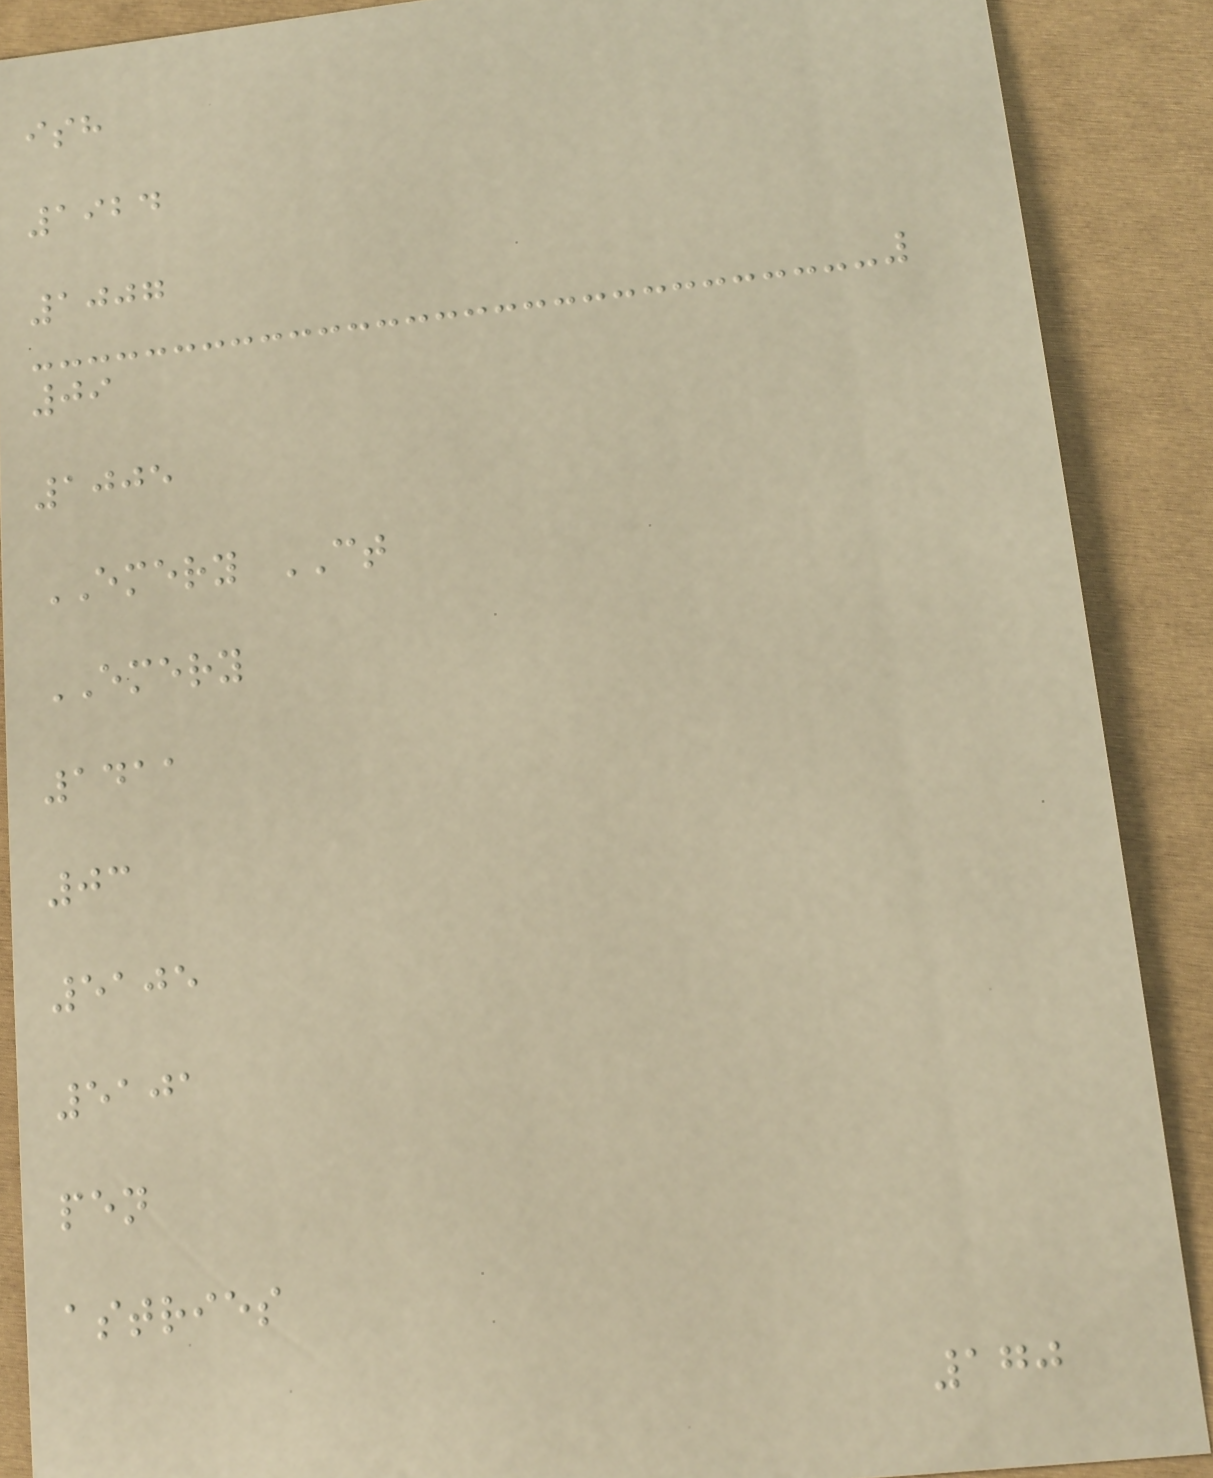ish
1924
1007
09
1005
EMERY CT
EMERY
1411
03
5105
5101
pen
astries
170
